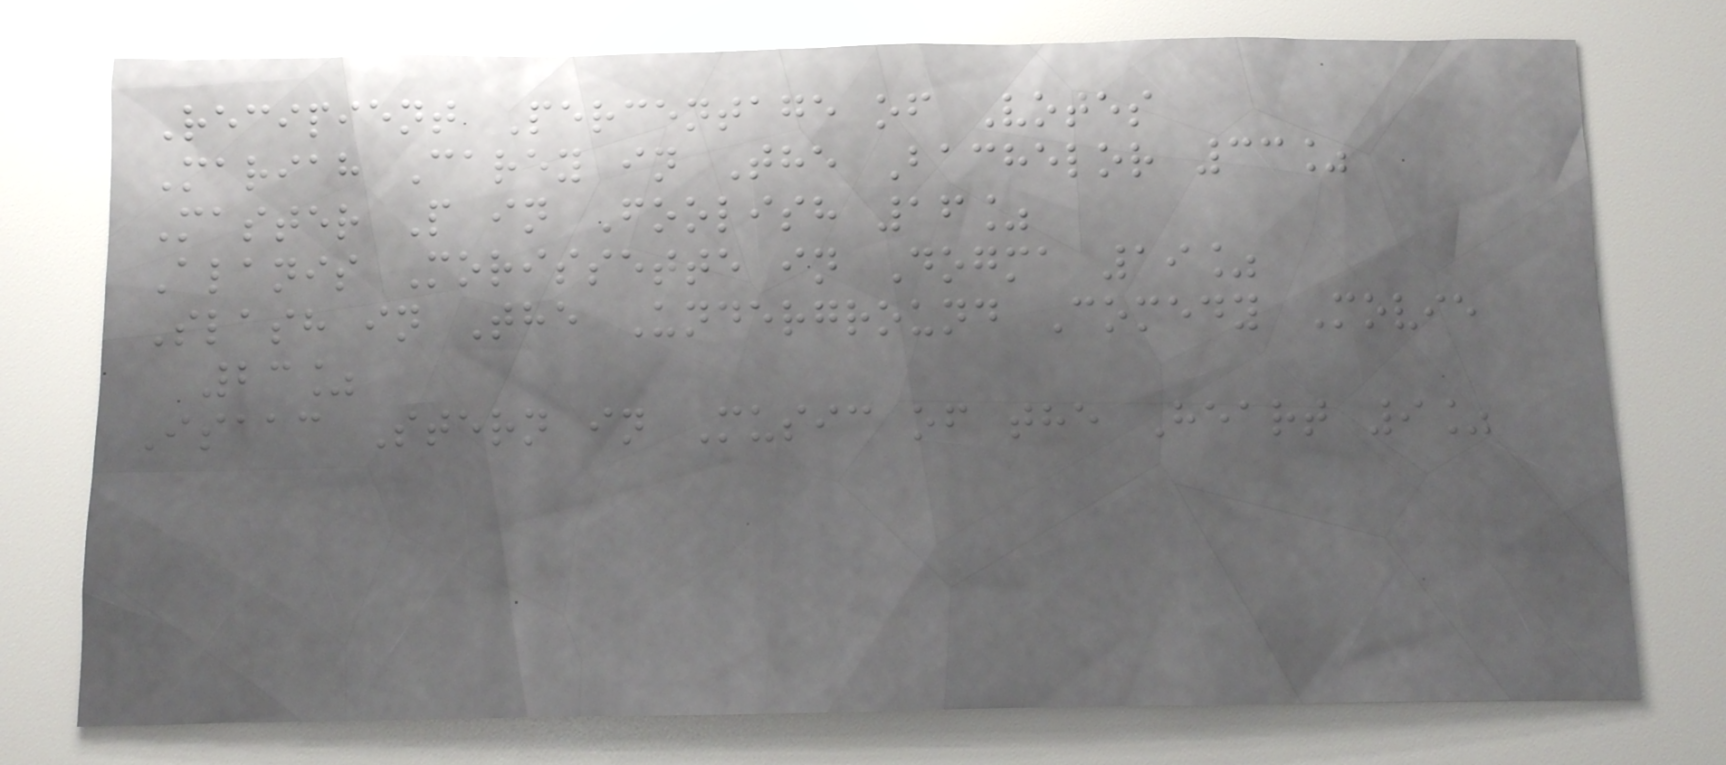Recipient Percentage of Votes
Mariah Carey in The Bachelor 33%
Master P in Foolish 16%
Alanis Morissette in Dogma 19%
Slash in The Underground Comedy Movie
23%
Isaac Stern in Music of the Heart 9%
